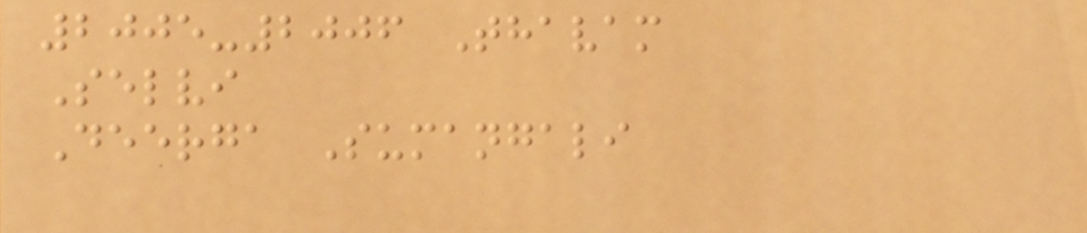2005-2006 Thavam
Selvi
Deerga Sumangali
